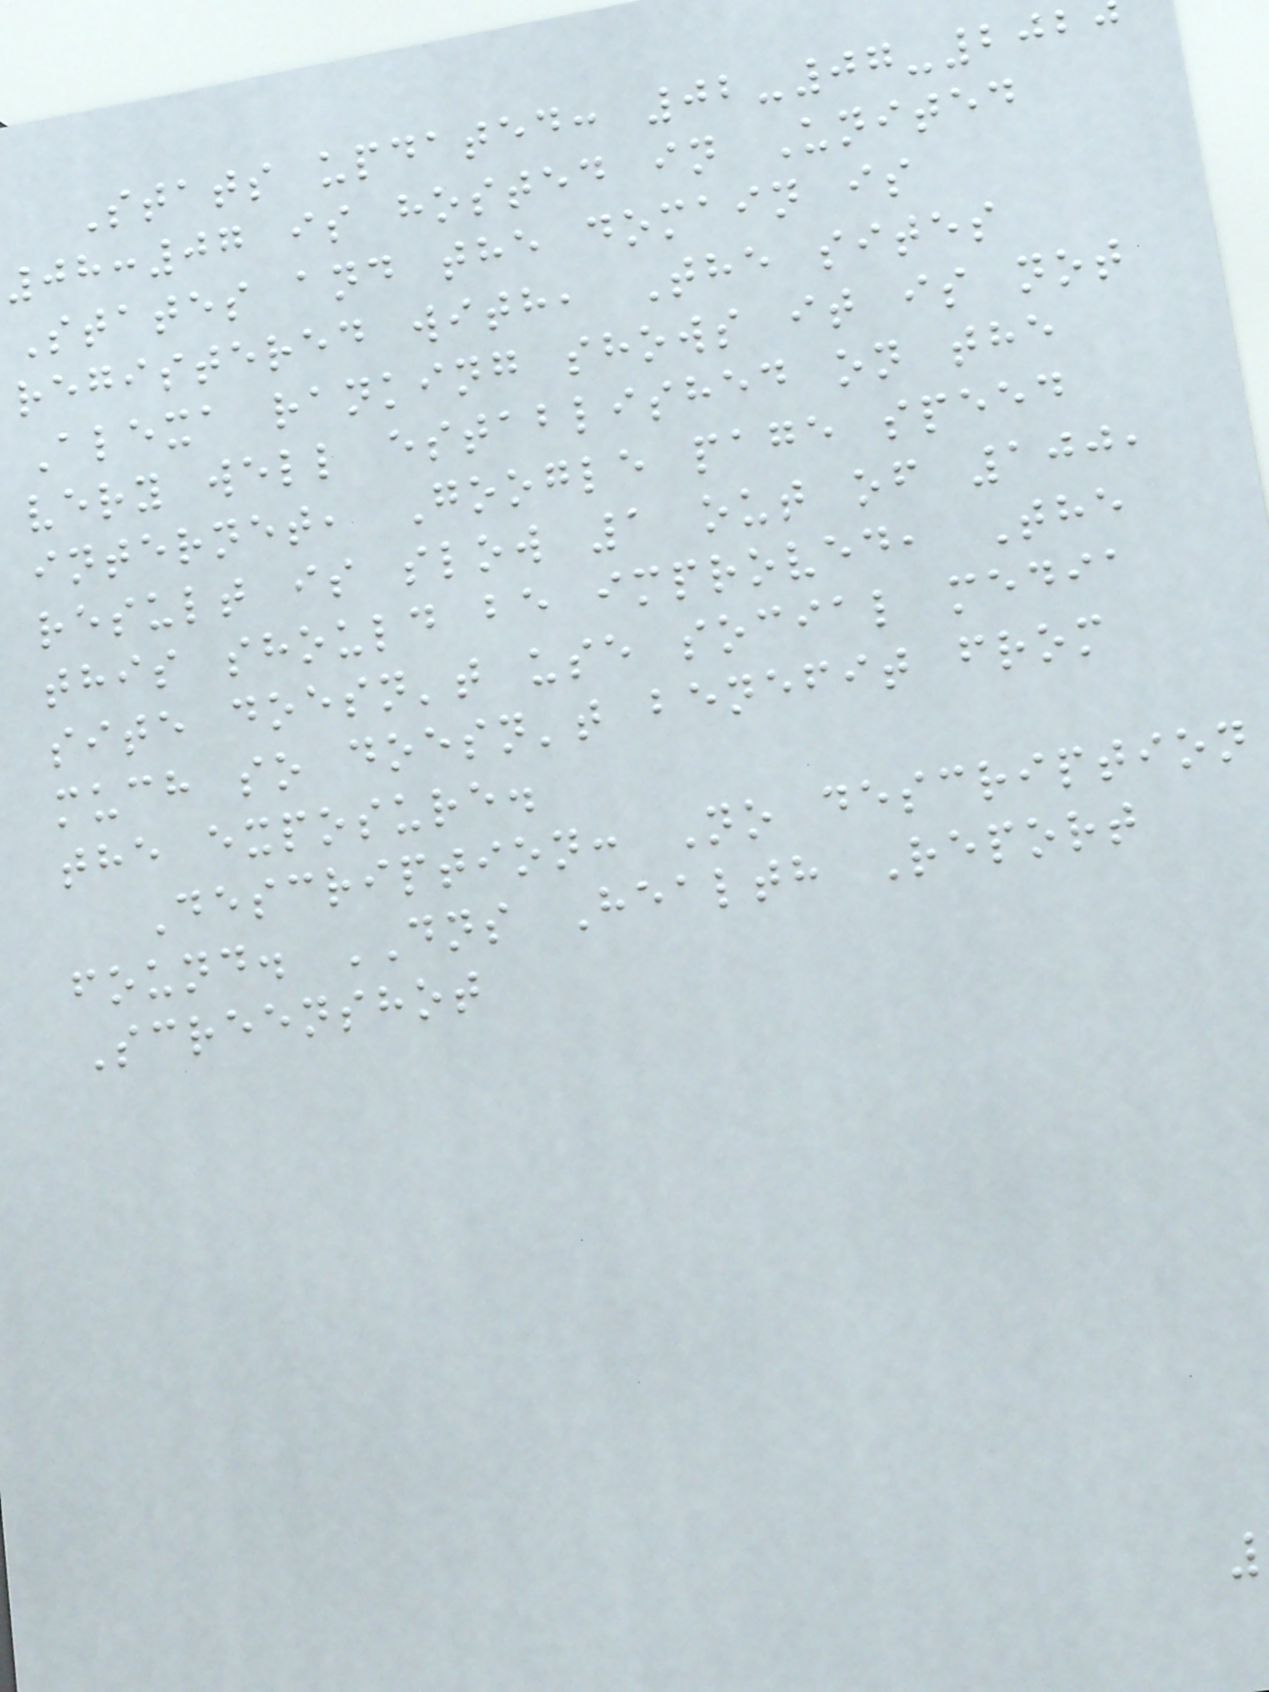Stats updated: 02-07-202
08:07 is hosted in United
States and the domain is
registered with, The sites
Alexa ranking shows it is not
very well established on the
internet, Google page speed
result is slow 1 out of 100,
this should be improved, The
site doesn't use social media
much so doesn't benefit from
the exposure.
Description: No description
found. DNS Health Report
Screenshot
